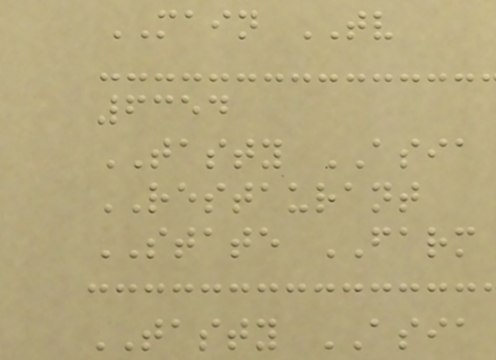MAIN TV
6354
TASTY ASIA
RESTAURANT
STATE FARM
TASTY ASIA
